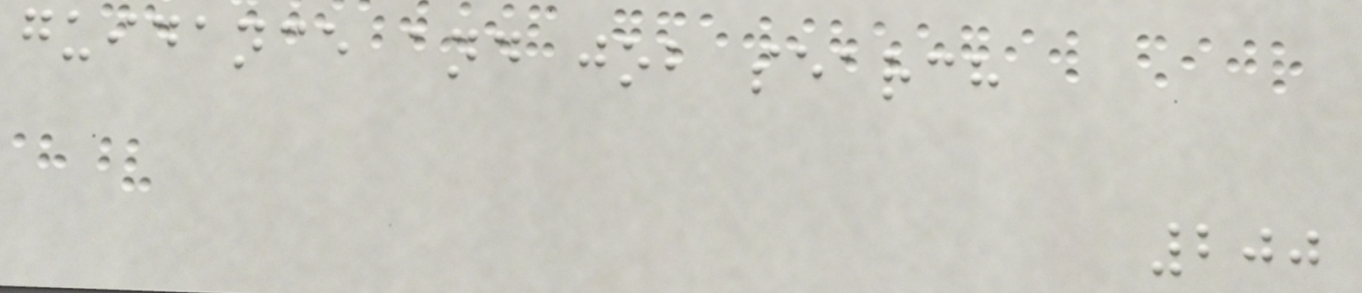guidance and job search
200
